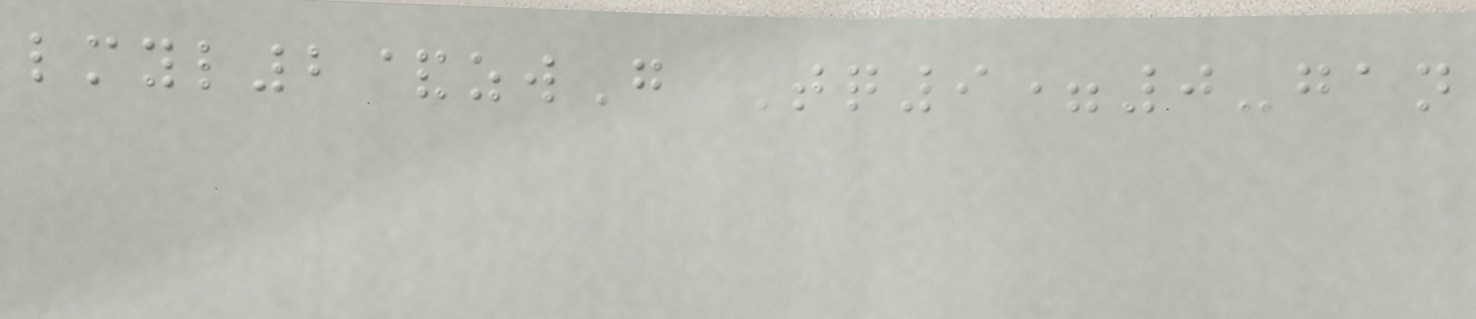lmyl2&zwG Tq9=0-gan
